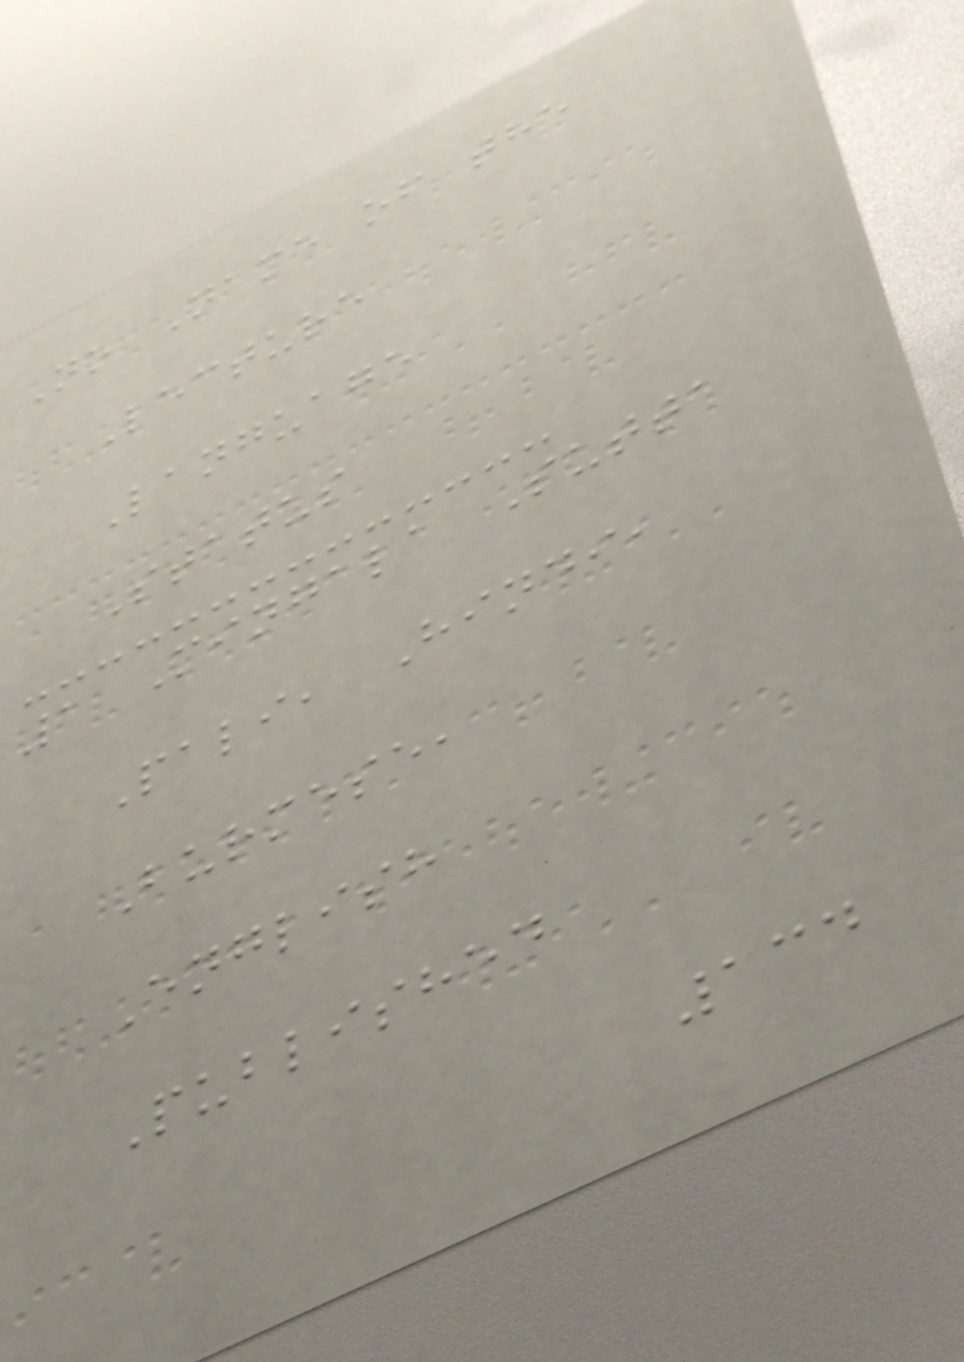No Name of the
Lecture
Language
Status
1 Mingala Sutta
Pali, Hindi,
Burmese,
English
Published
134
